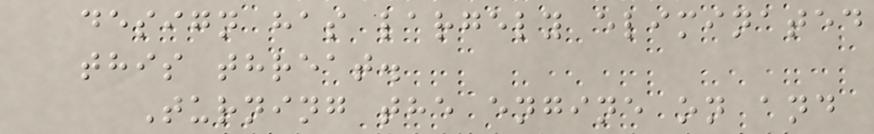design has largely eliminated
this threat.
Turning the engine on and
